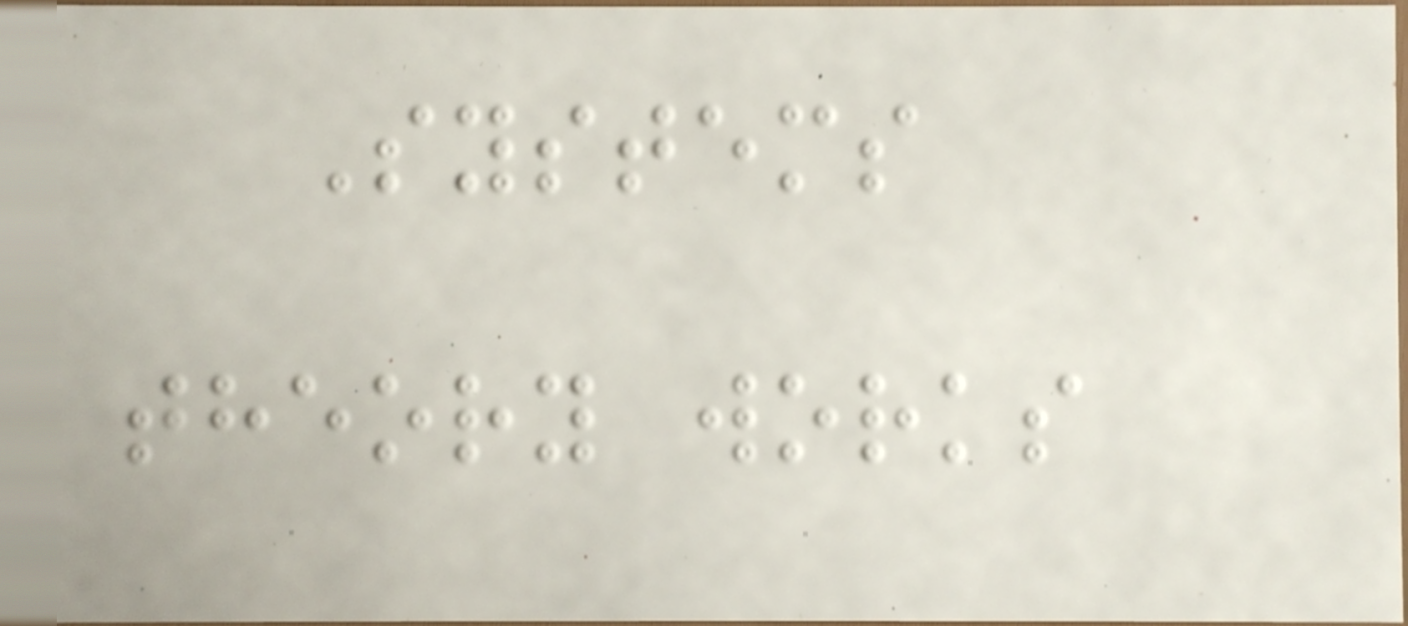Systems
theory works
